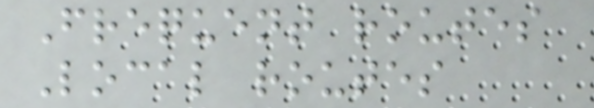Frequent routes
Local routes
